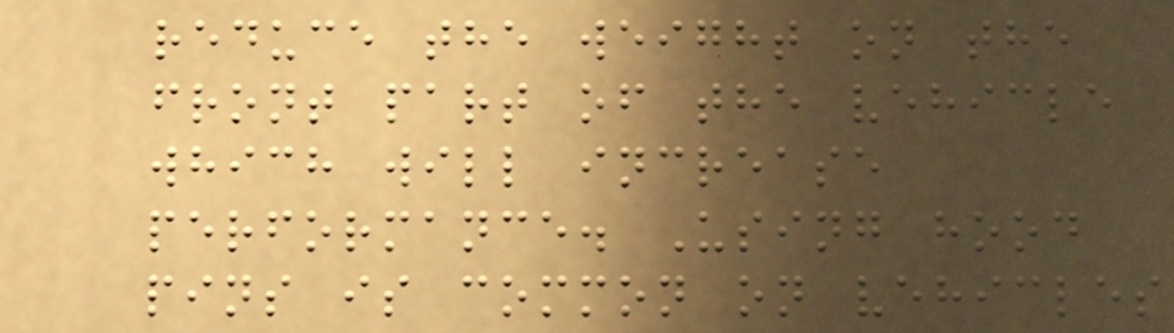reduce the weight on the
front part of the vehicle
which will increase
performance. Using hood
pins is common on vehicles
